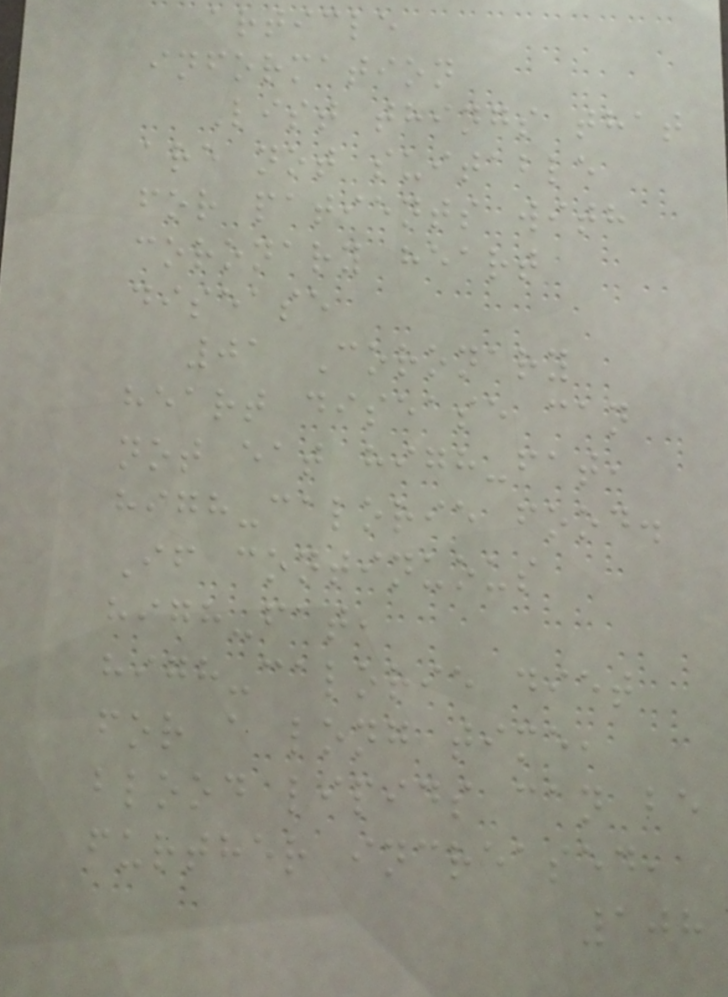article
information
List things that
are not suitable
for patients with
coronary heart
disease
01 Coronary
heart disease can
not eat high-fat,
high-calorie food.
If continuous
high-fat,
high-calorie diet
for a long time,
blood lipids can be
further increased,
108
